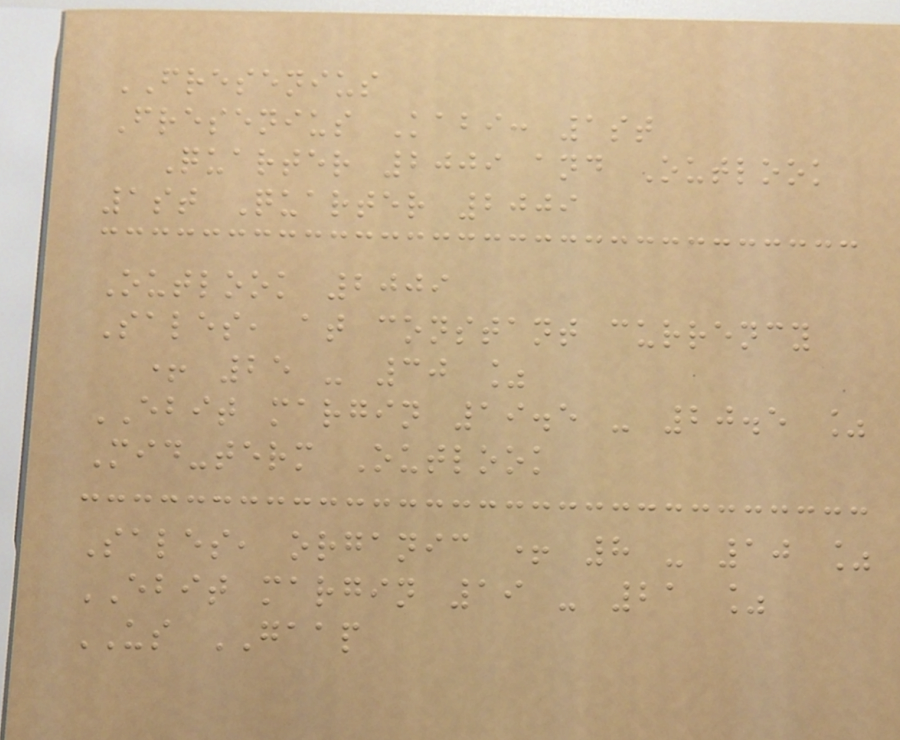FRESENIUS
Fresenius Kabi: 1st
Quarter 2009 and Outlook
1st Quarter 2009
Outlook 2009
Sales, at constant currency
+ 25 - 30 %
EBIT margin 19.5 - 20.5 %
Mid-term Outlook
Sales, organic + 8 - 10 %
EBIT margin 19 - 21 %
US GAAP
